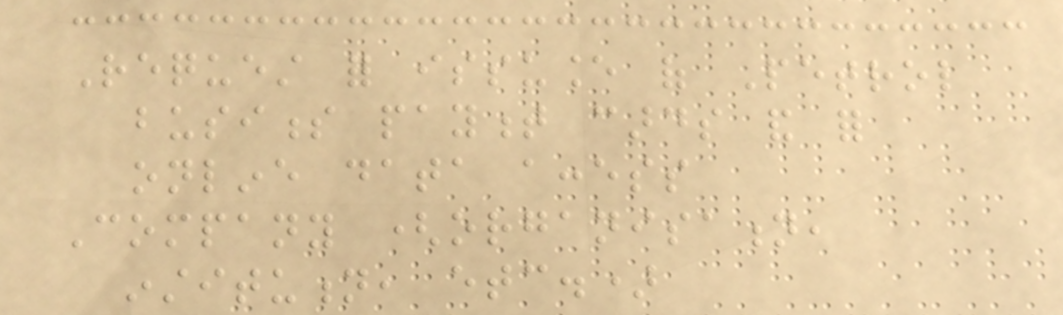Request for issuance of Petrol
business payment cards and for
online data access
Company (organisation,
institution, etc.)
